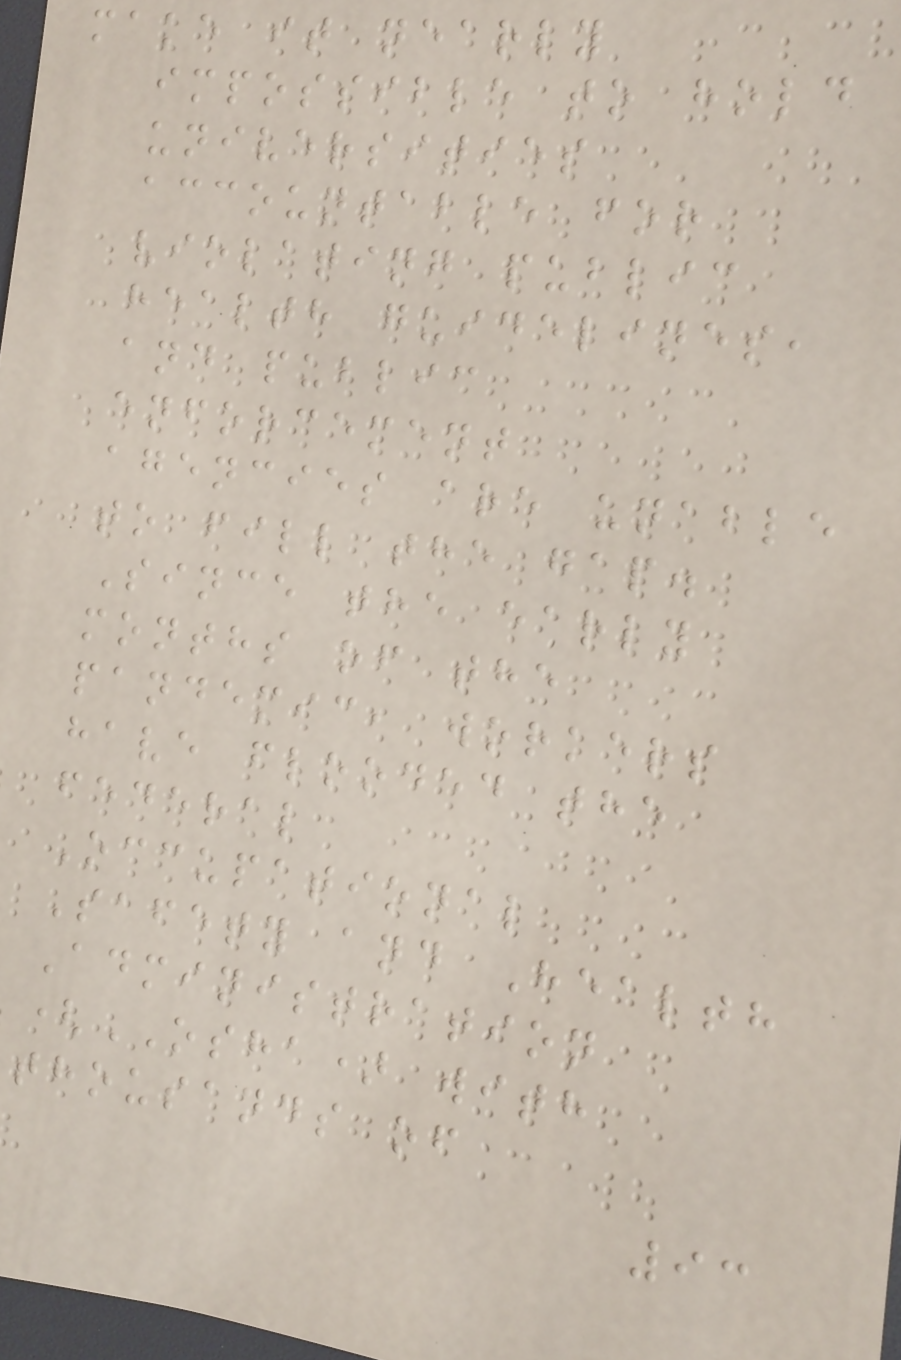make it nearly
impossible to hold
universities
accountable for
violating public
health guidelines,
and public
enforcement
agencies are unable
to fill the gap.
Since the early
months of the
pandemic, workers
have flooded the
federal
Occupational
Safety and Health
Administration
(OSHA) with
thousands of
93
